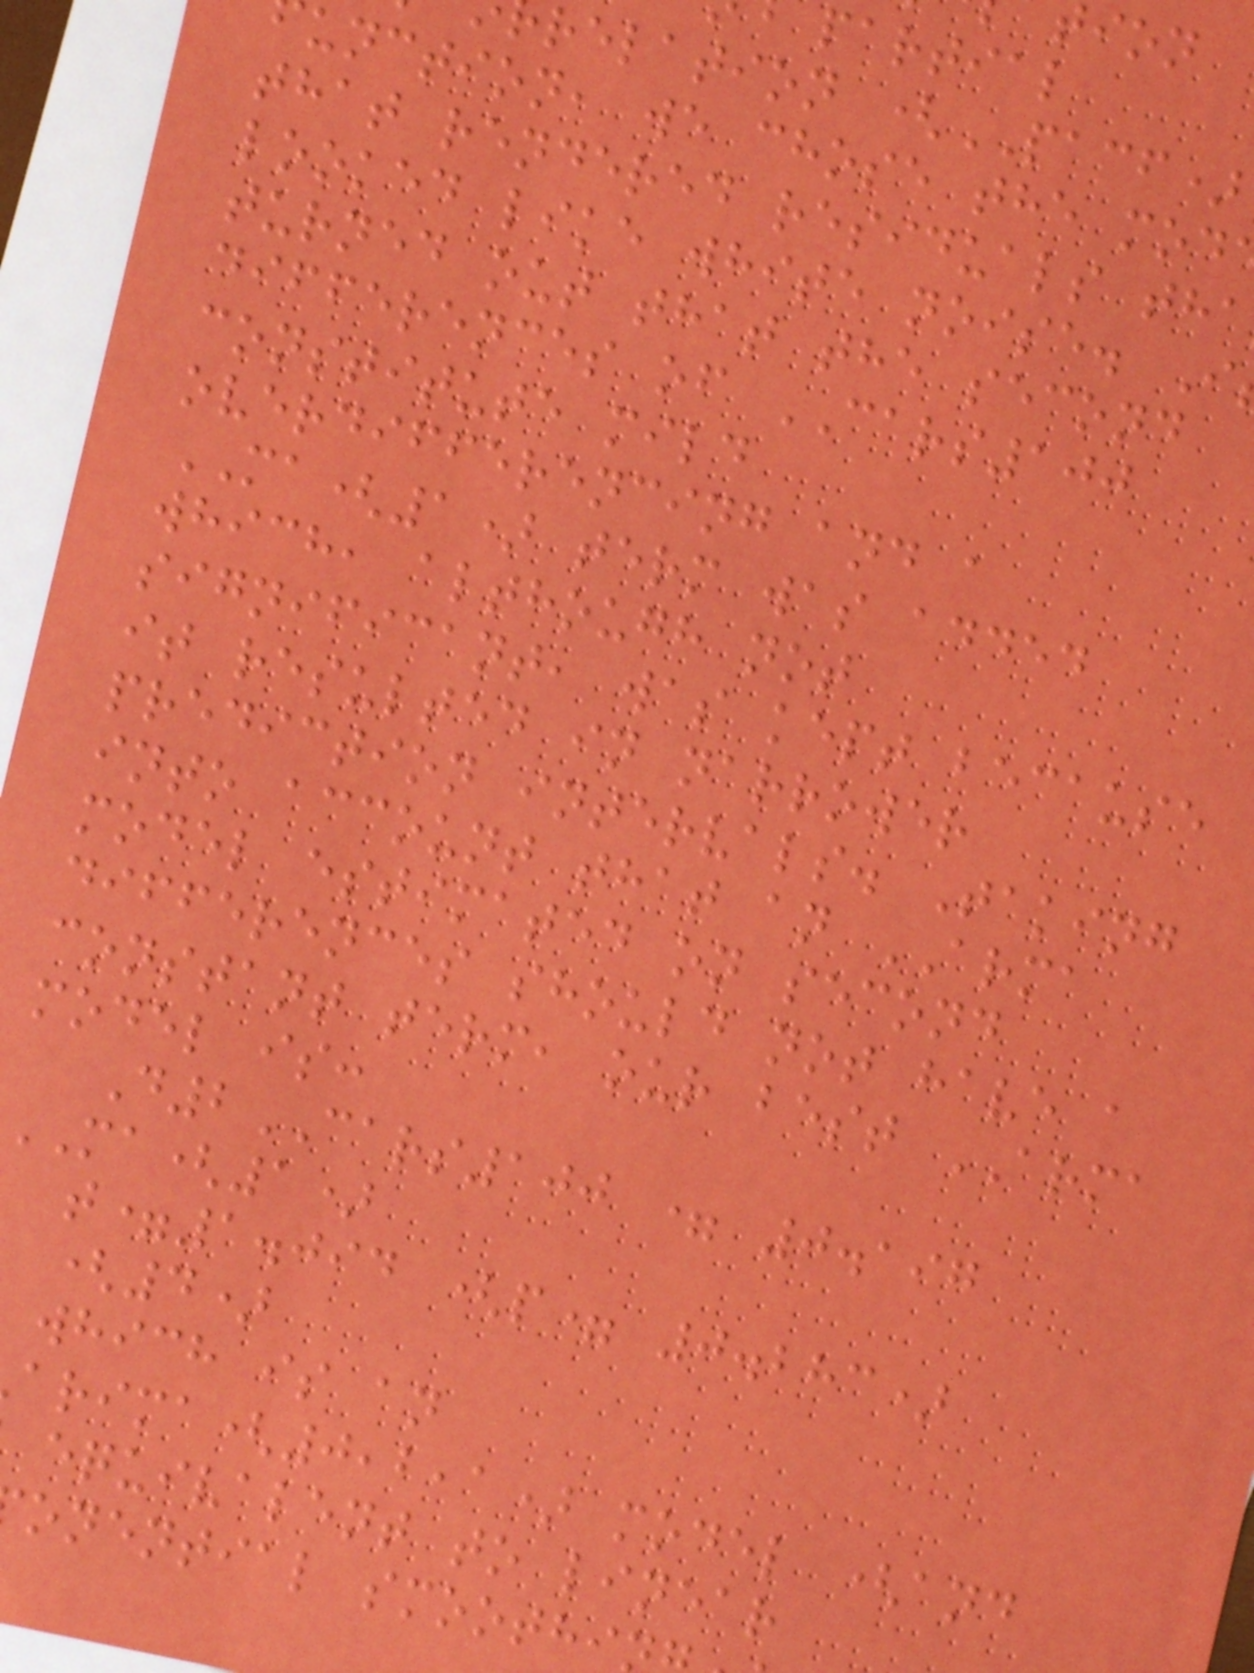partial
relation (PACF)
unction, we chose the mod
that rendered residuals tha
looked like white noise. I
turned out that the second
differences of CARS100
constitute mild
overdifferencing and a
MA(1) term was added
which, although not
significant, was kept because
it resulted in narrower
prediction intervals. Taking
into account that an ARMA
model estimated on second
differences should not have a
constant term, our best ARMA
model is:
D2CARS100 = 0.197
MA(1)
t=1.094 (p= 0.283)
(4)
which is an
arima(0,2,1) model (and
equivalent to linear
onential smoothi
